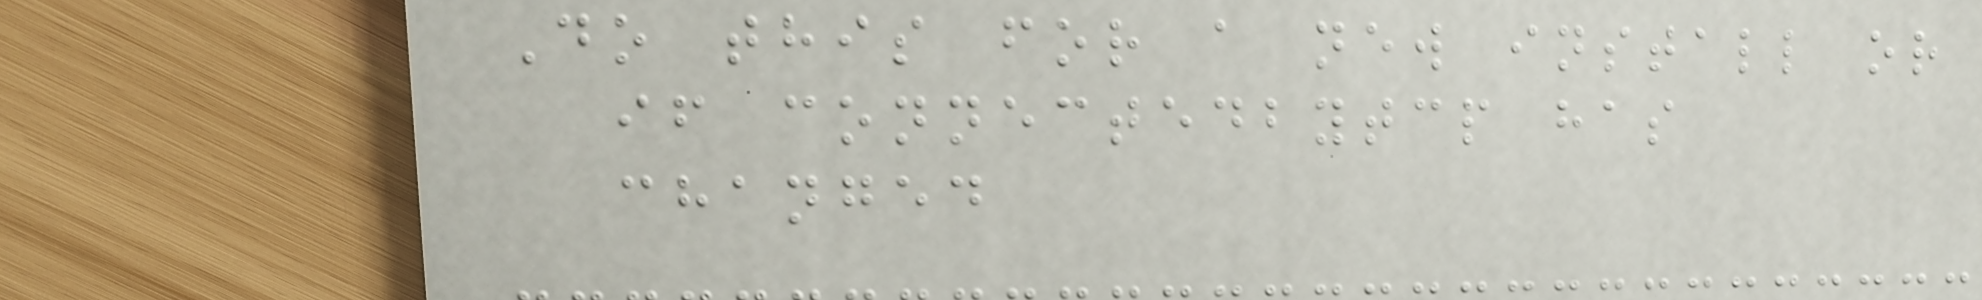Do this for a new install or
if connectedbytcp has
changed
